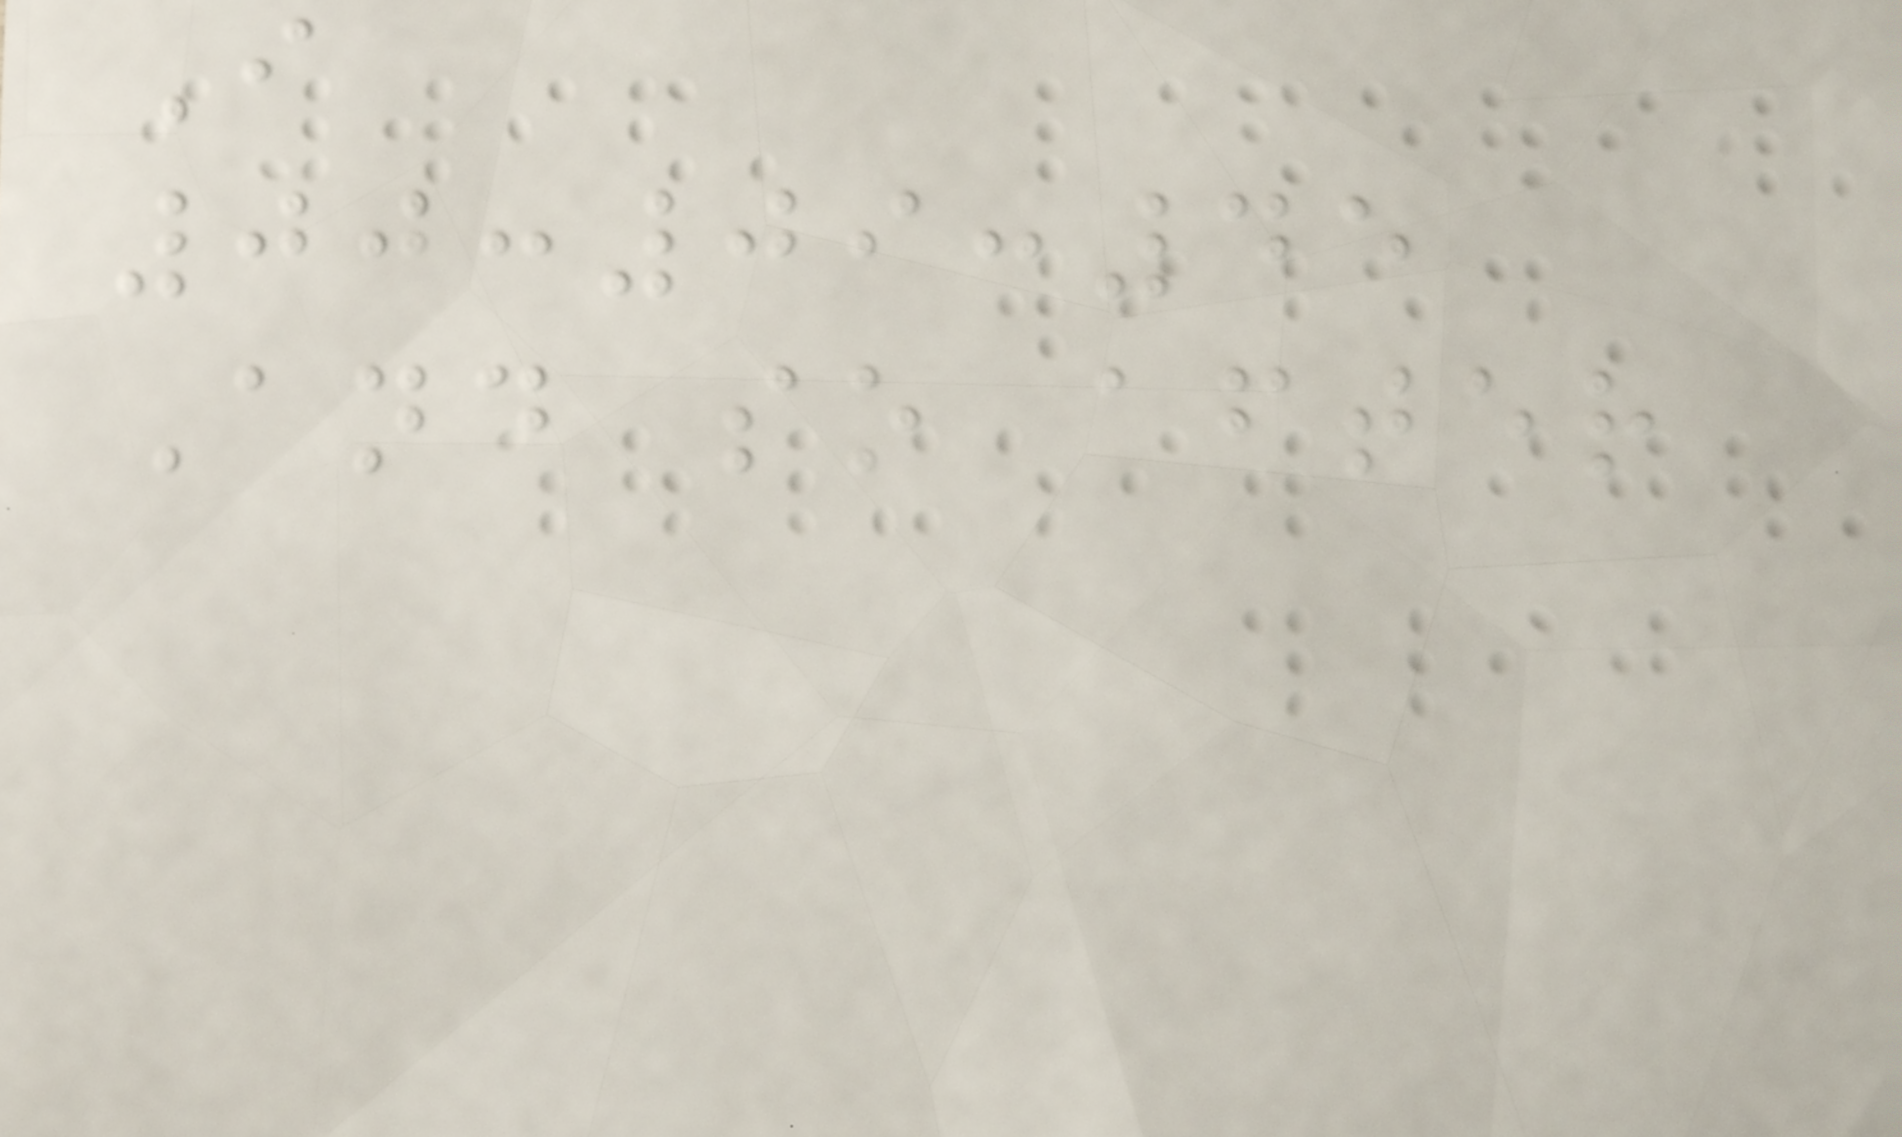I
00:09:45
And so after
